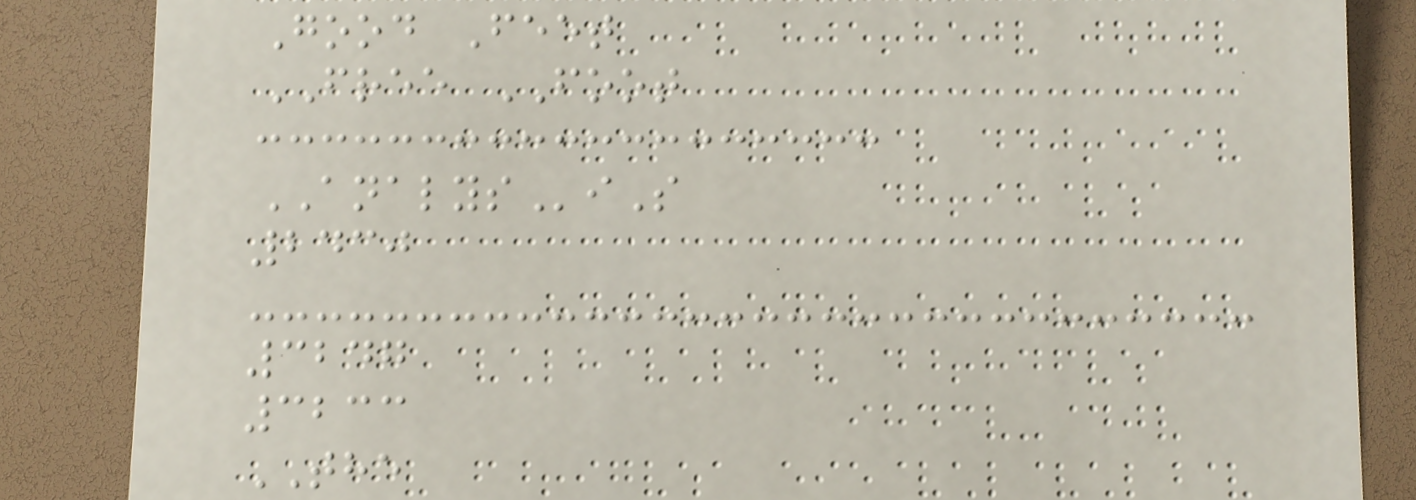Good Feet
FREE FOOT
ANALYSiS
2430
3247
3233
THE
